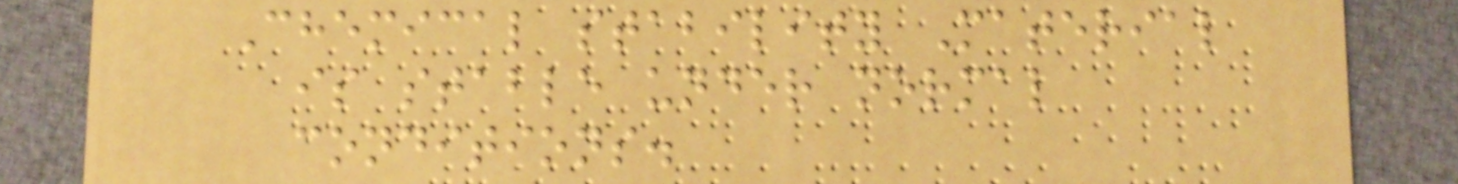Chemical stability Material
is stable under normal
conditions.
